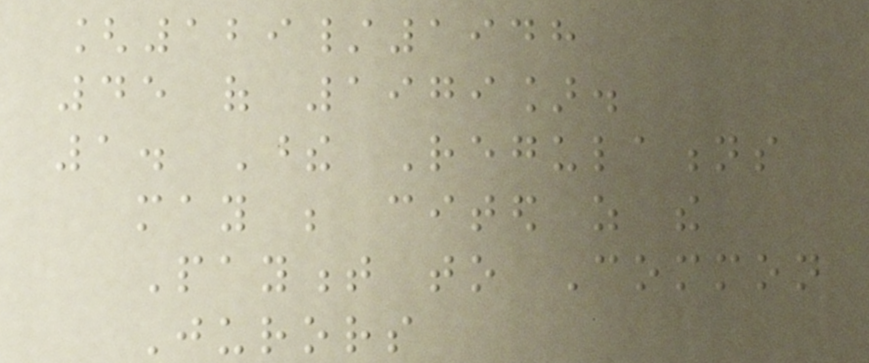[129/1948
45 of 1979].
1. These Regulations
may be cited as the
Payment to Common
Jurors
